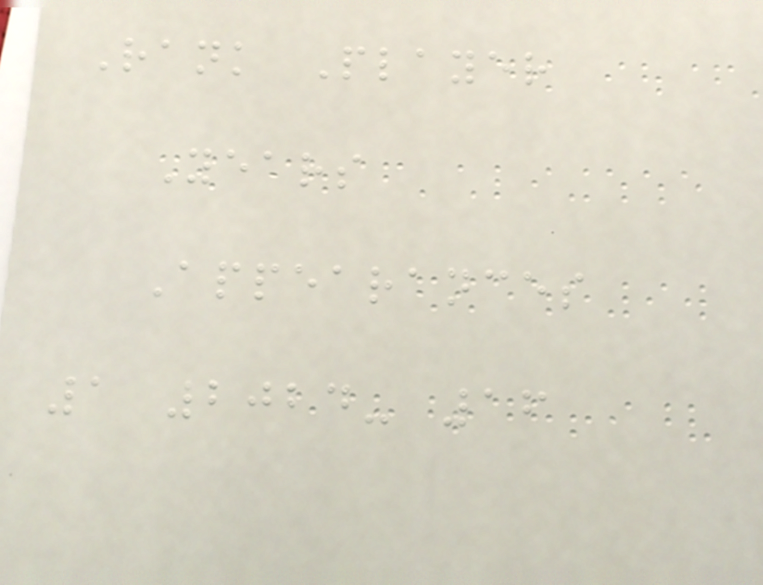Rank Player
Years
Appearances
1 2024- 16
